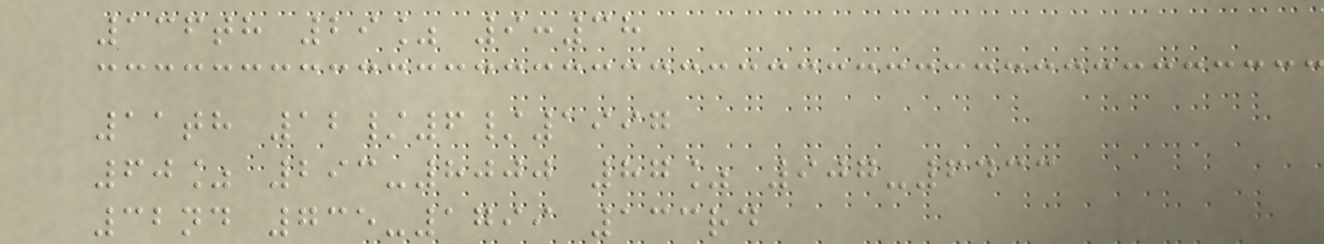136th 29% 9:38
11th 12/6/1997
60% 293-8000 87% 907-6433
32nd 735-1799 133rd
